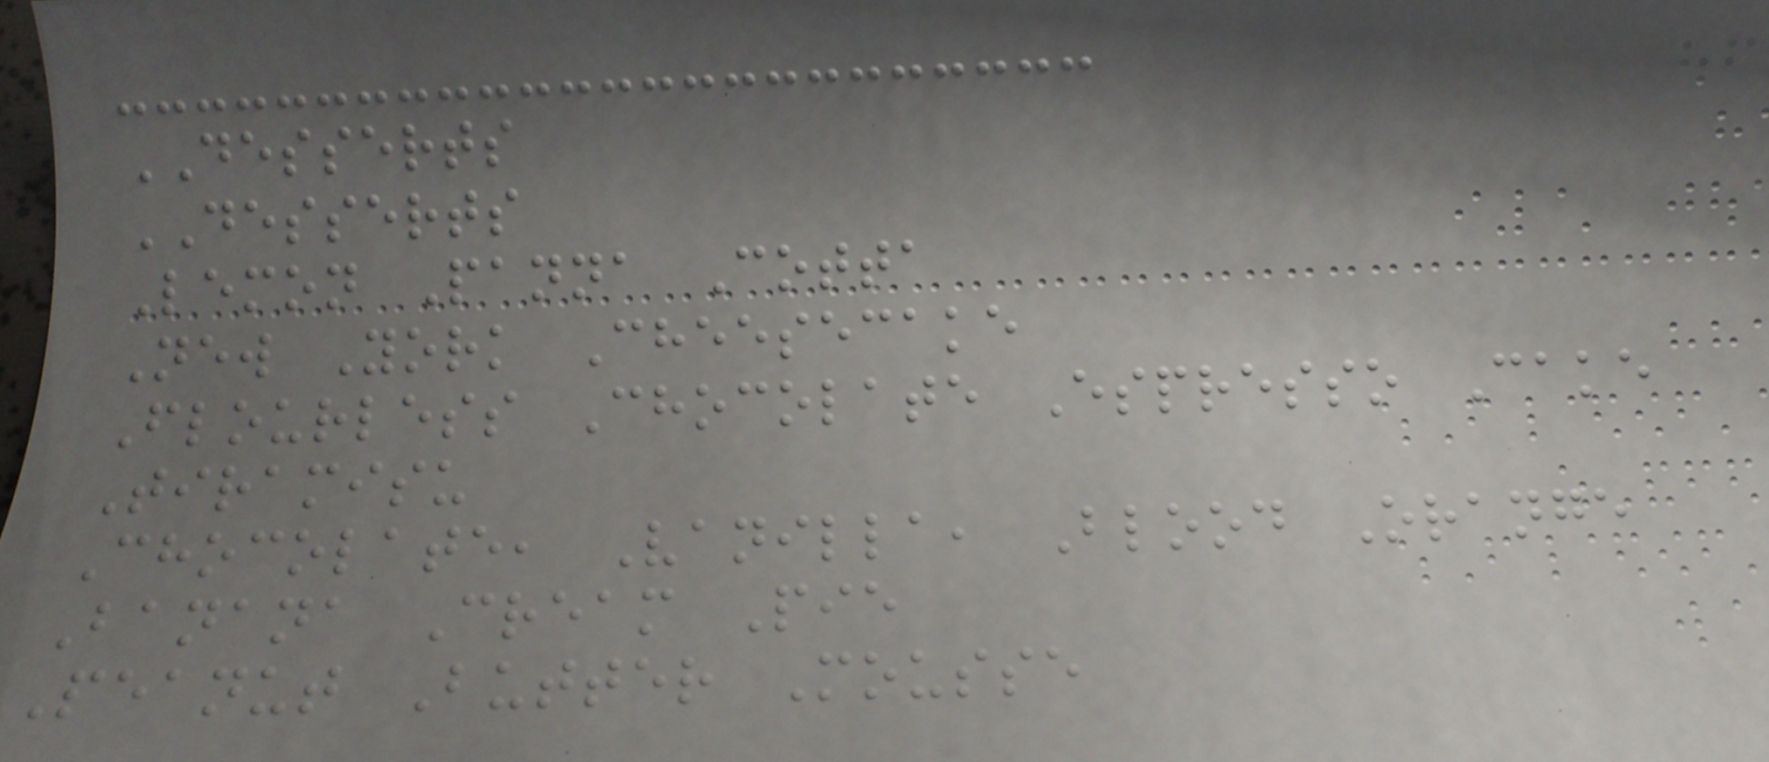DESSERTS
DESSERTS
Lemon Panna Cotta
New York Cheesecake
Flourless Chocolate Espresso Cake
Tiramisu
Chocolate, Vanilla, Blood Orange
Banana Cream Pie
Peanut Butter Mousse
